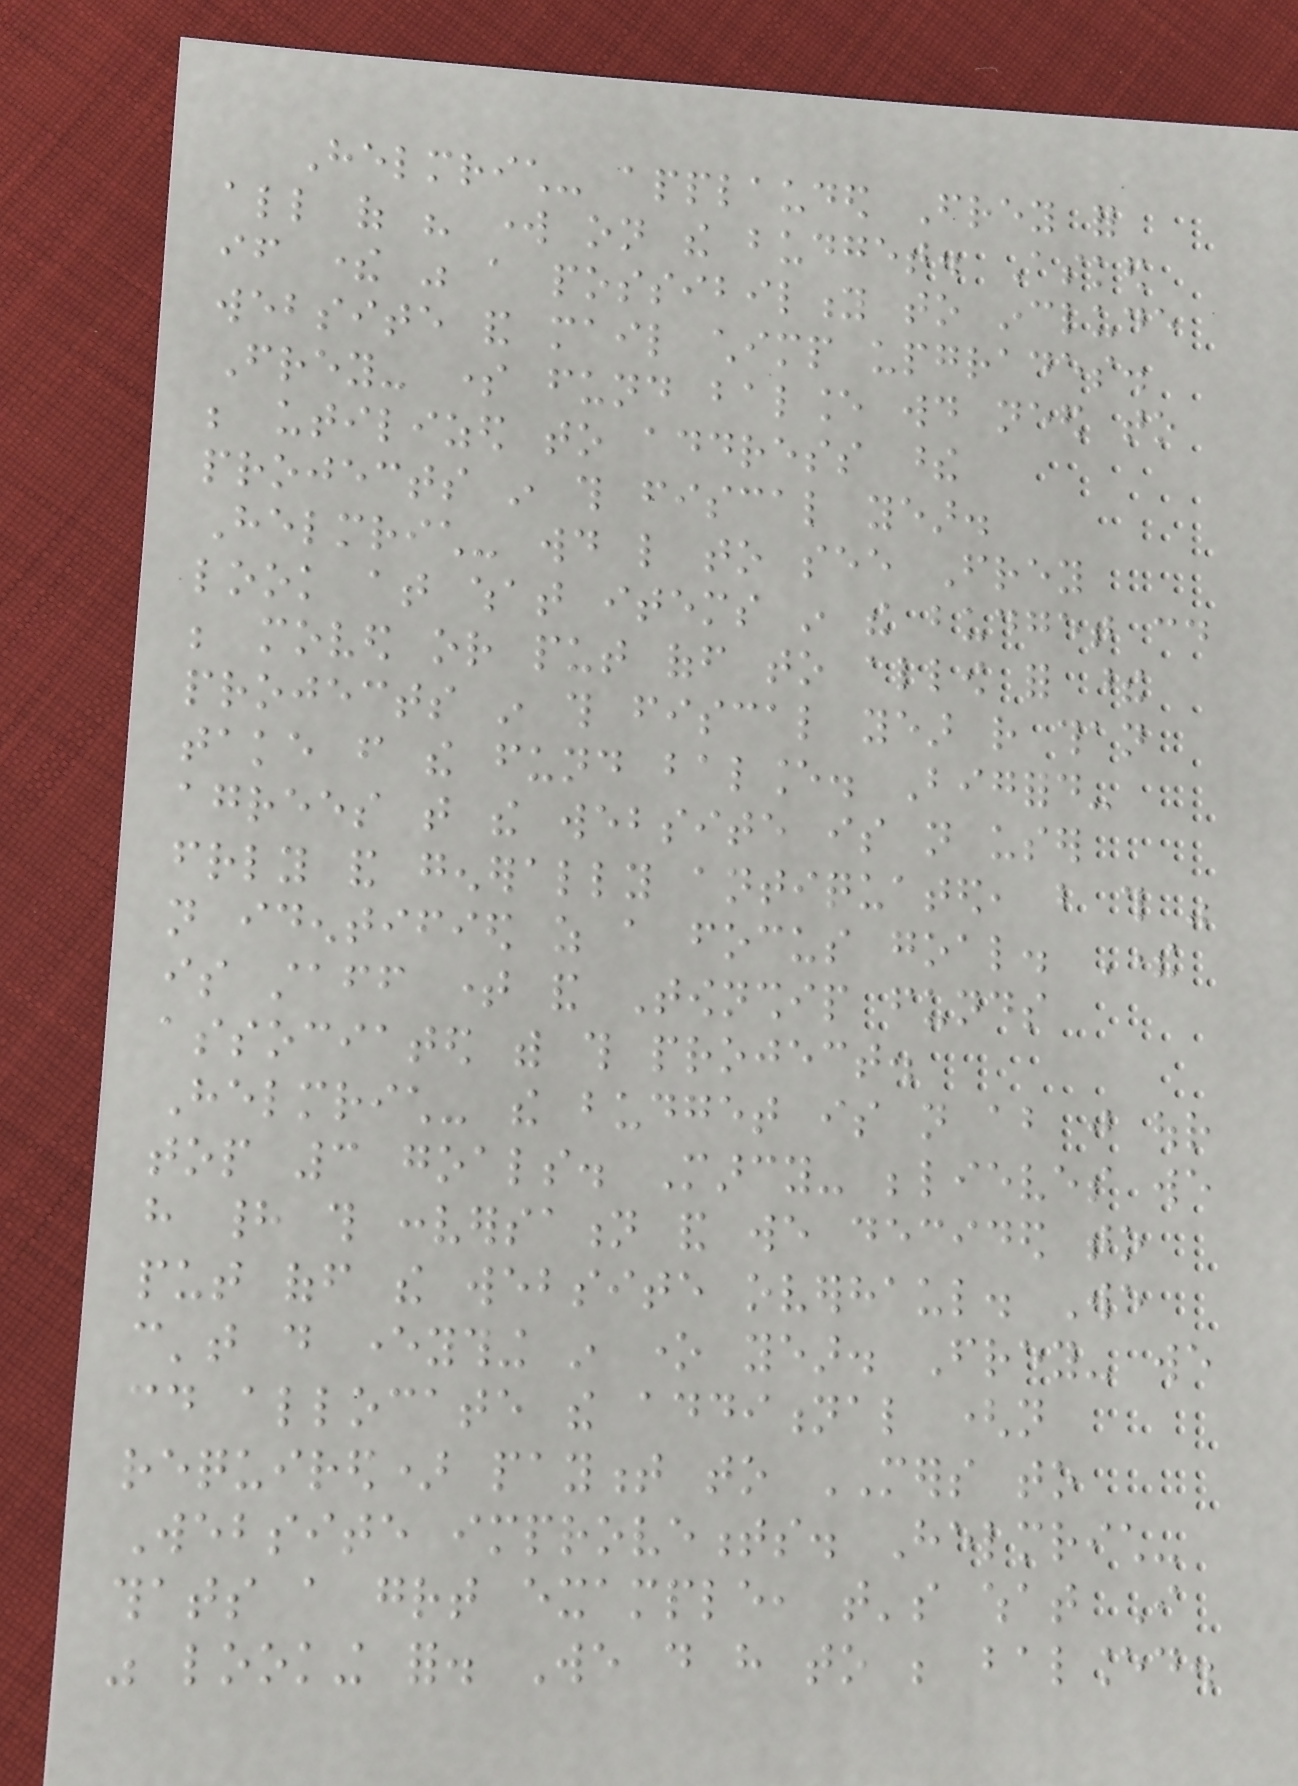Helmrich- applauded Frey for
all of his work on the budget. Asked
if there was a possibility to include
website and mail chimp upgrades.
Frey- some fund balance would need to
be utilized to address these
projects in this fiscal year.
Helmrich- would like to see Frey
look at what items in the budget could
be moved or put off to allow for these
projects in this fiscal year rather than
take from the fund balance. Bigford-
agrees that the website is not user
friendly and generally antiquated, but this was
not identified as a focus goal. There
is staff time and Township funds
associated with this project.
Helmrich- the budget is not about just our
top 3 goals. Marcy- believes we
have had this conversation and we decided to
put off the website overhaul. We
can't do everything in one year. Frey- we
could allocate the additional (not
required) payment to MERS to
Website improvements. Helmrich-
thats a great example, that's what I
was looking for. We do have to be balanced.
